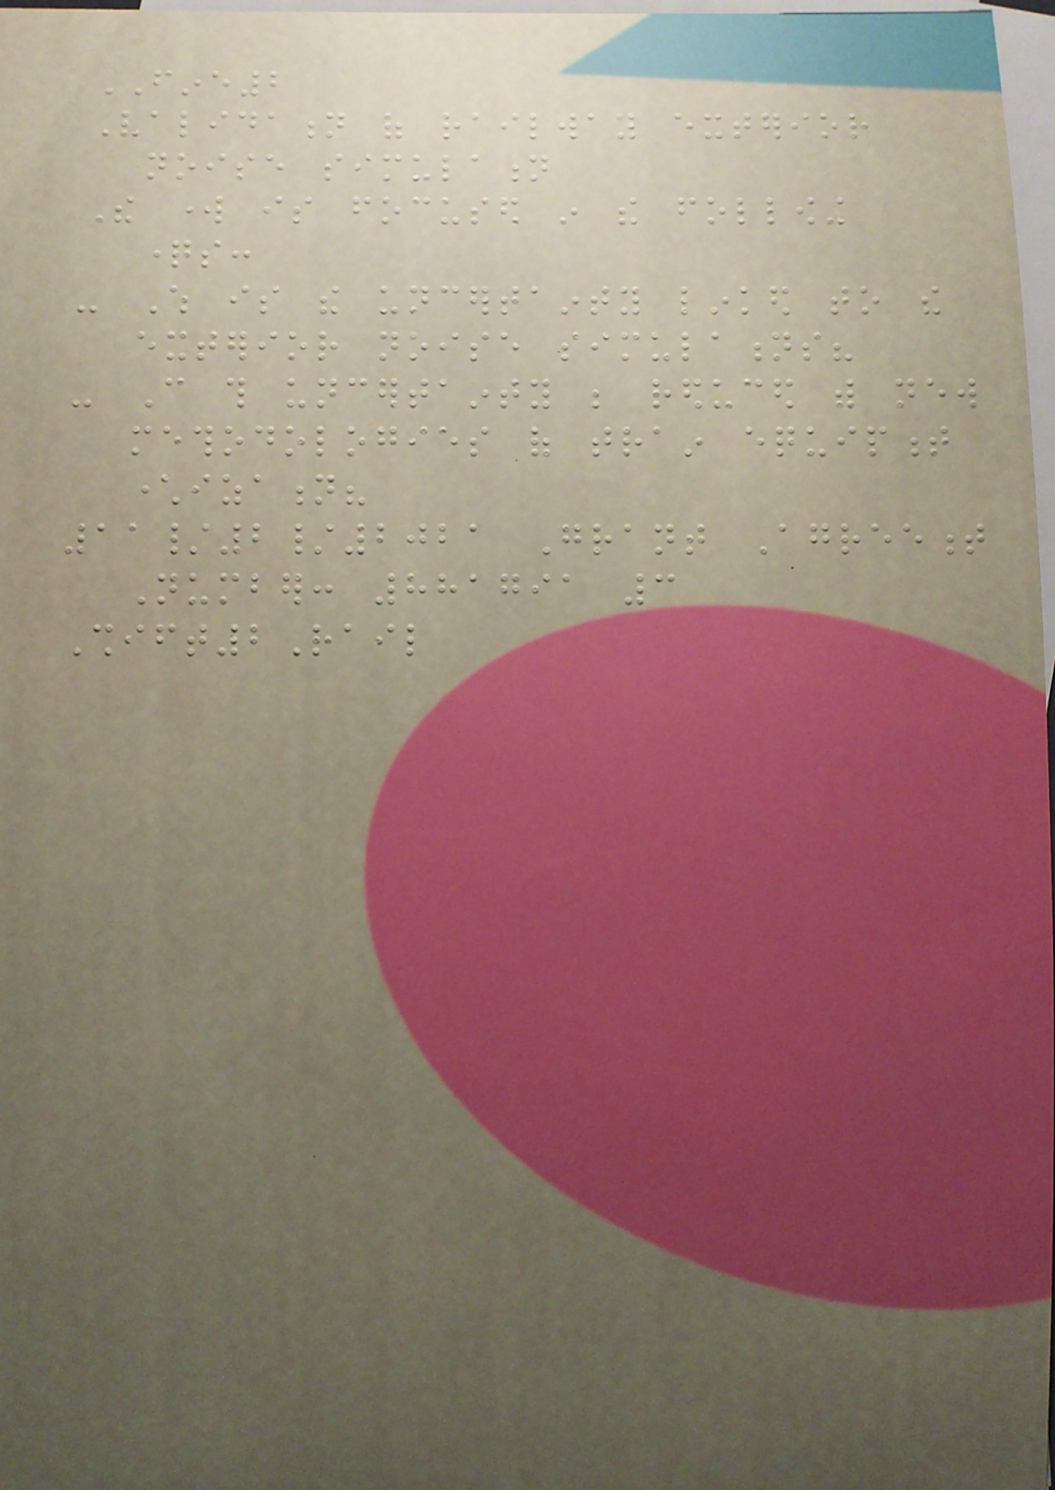FINE2
Validation of railway exterior
noise simulation
The work is focused in the following
questions:
- Which is the uncertainty linked to the
exterior noise simulations?
- Can this uncertainty be reduced with new
methodologies of train equipment
characterization?
11/2/2021 Grant Agreement
Number: 881791 3
Shift2Rail
